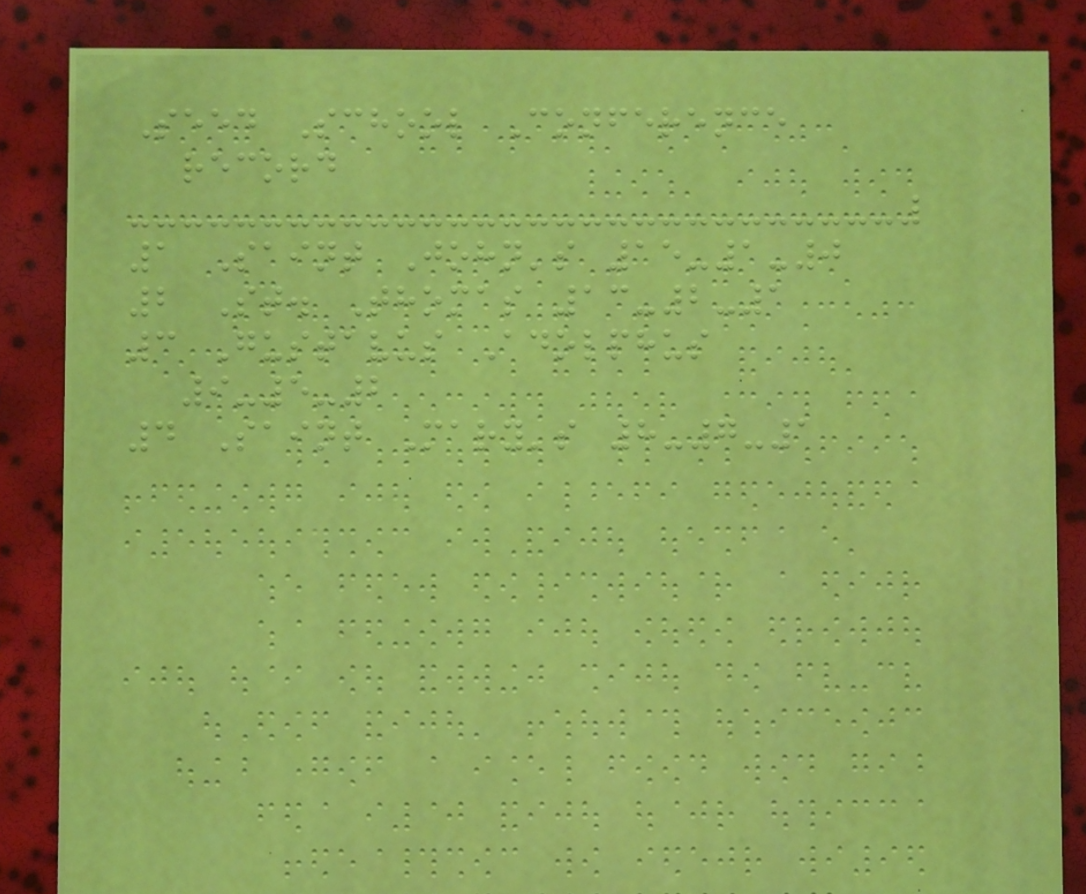Seed School Conference
record
1 Saint John's 15-1-0
2 St. Thomas 13-2-1
3 Gustavus Adolphus
9-5-2
4 Saint Mary's 8-7-1
